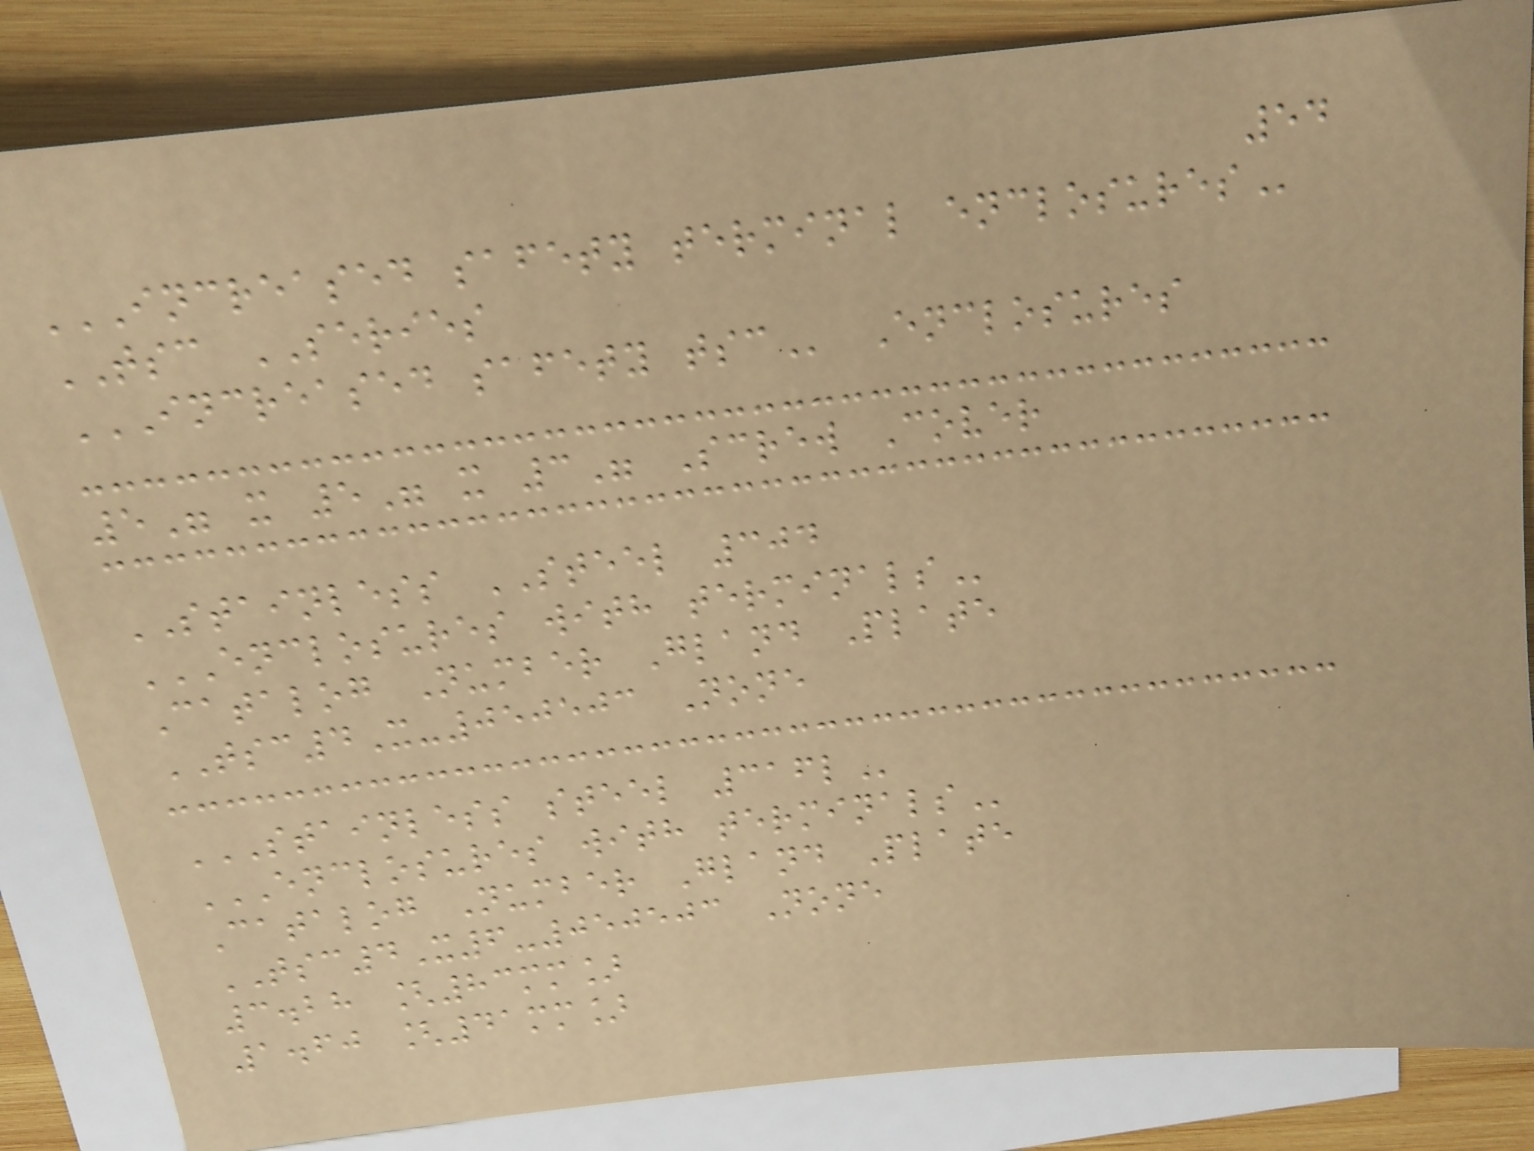54
INCREASED SAFETY TERMINAL ENCLOSURES
TSC SERIES
INCREASED SAFETY TSC Enclosures
5" x 5" x 3" Screw Cover
STAINLESS STEEL 304
ENCLOSURES WITH TERMINALS
Catalog Number Gland Plate
TSC4X-050503 None
STAINLESS STEEL 316L
ENCLOSURES WITH TERMINALS
Catalog Number Gland Plate
TSC4X6-050503 None
3.28 [83mm]
1.60 [41mm]
